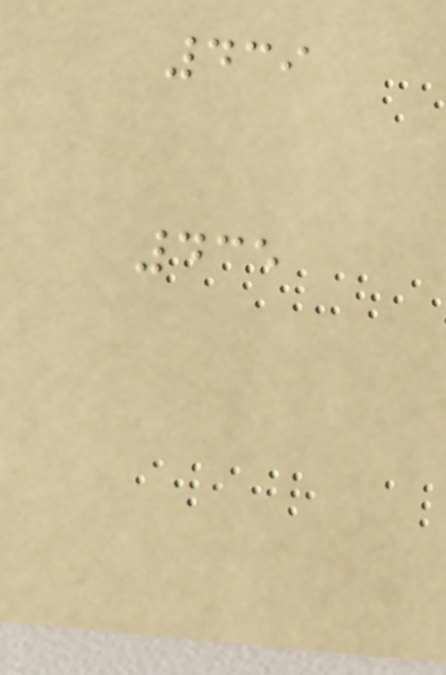439
435
